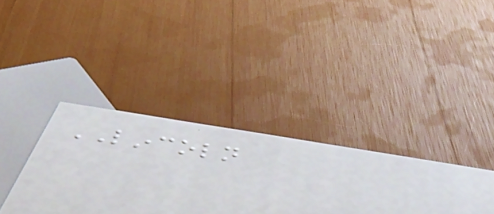LINCOLN
